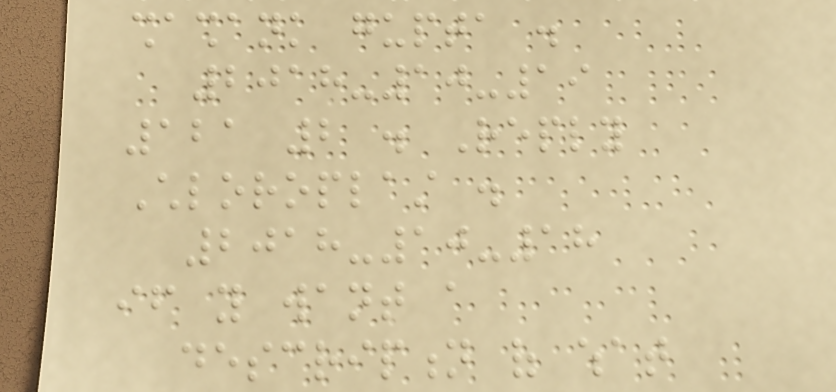shashank gupta .
2018-10-19
121 2 . Reply
Chloroplast .
2018-10-18
if you want a
description of what
